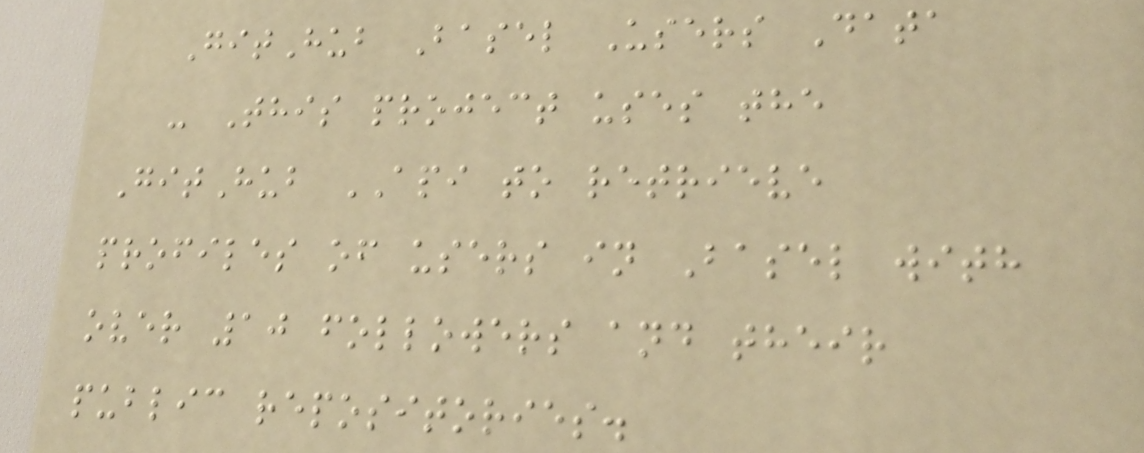GitHub Basel Users Data
- This project uses the
GitHub API to retrieve
profiles of users in Basel with
over 10 followers and their
public repositories.
